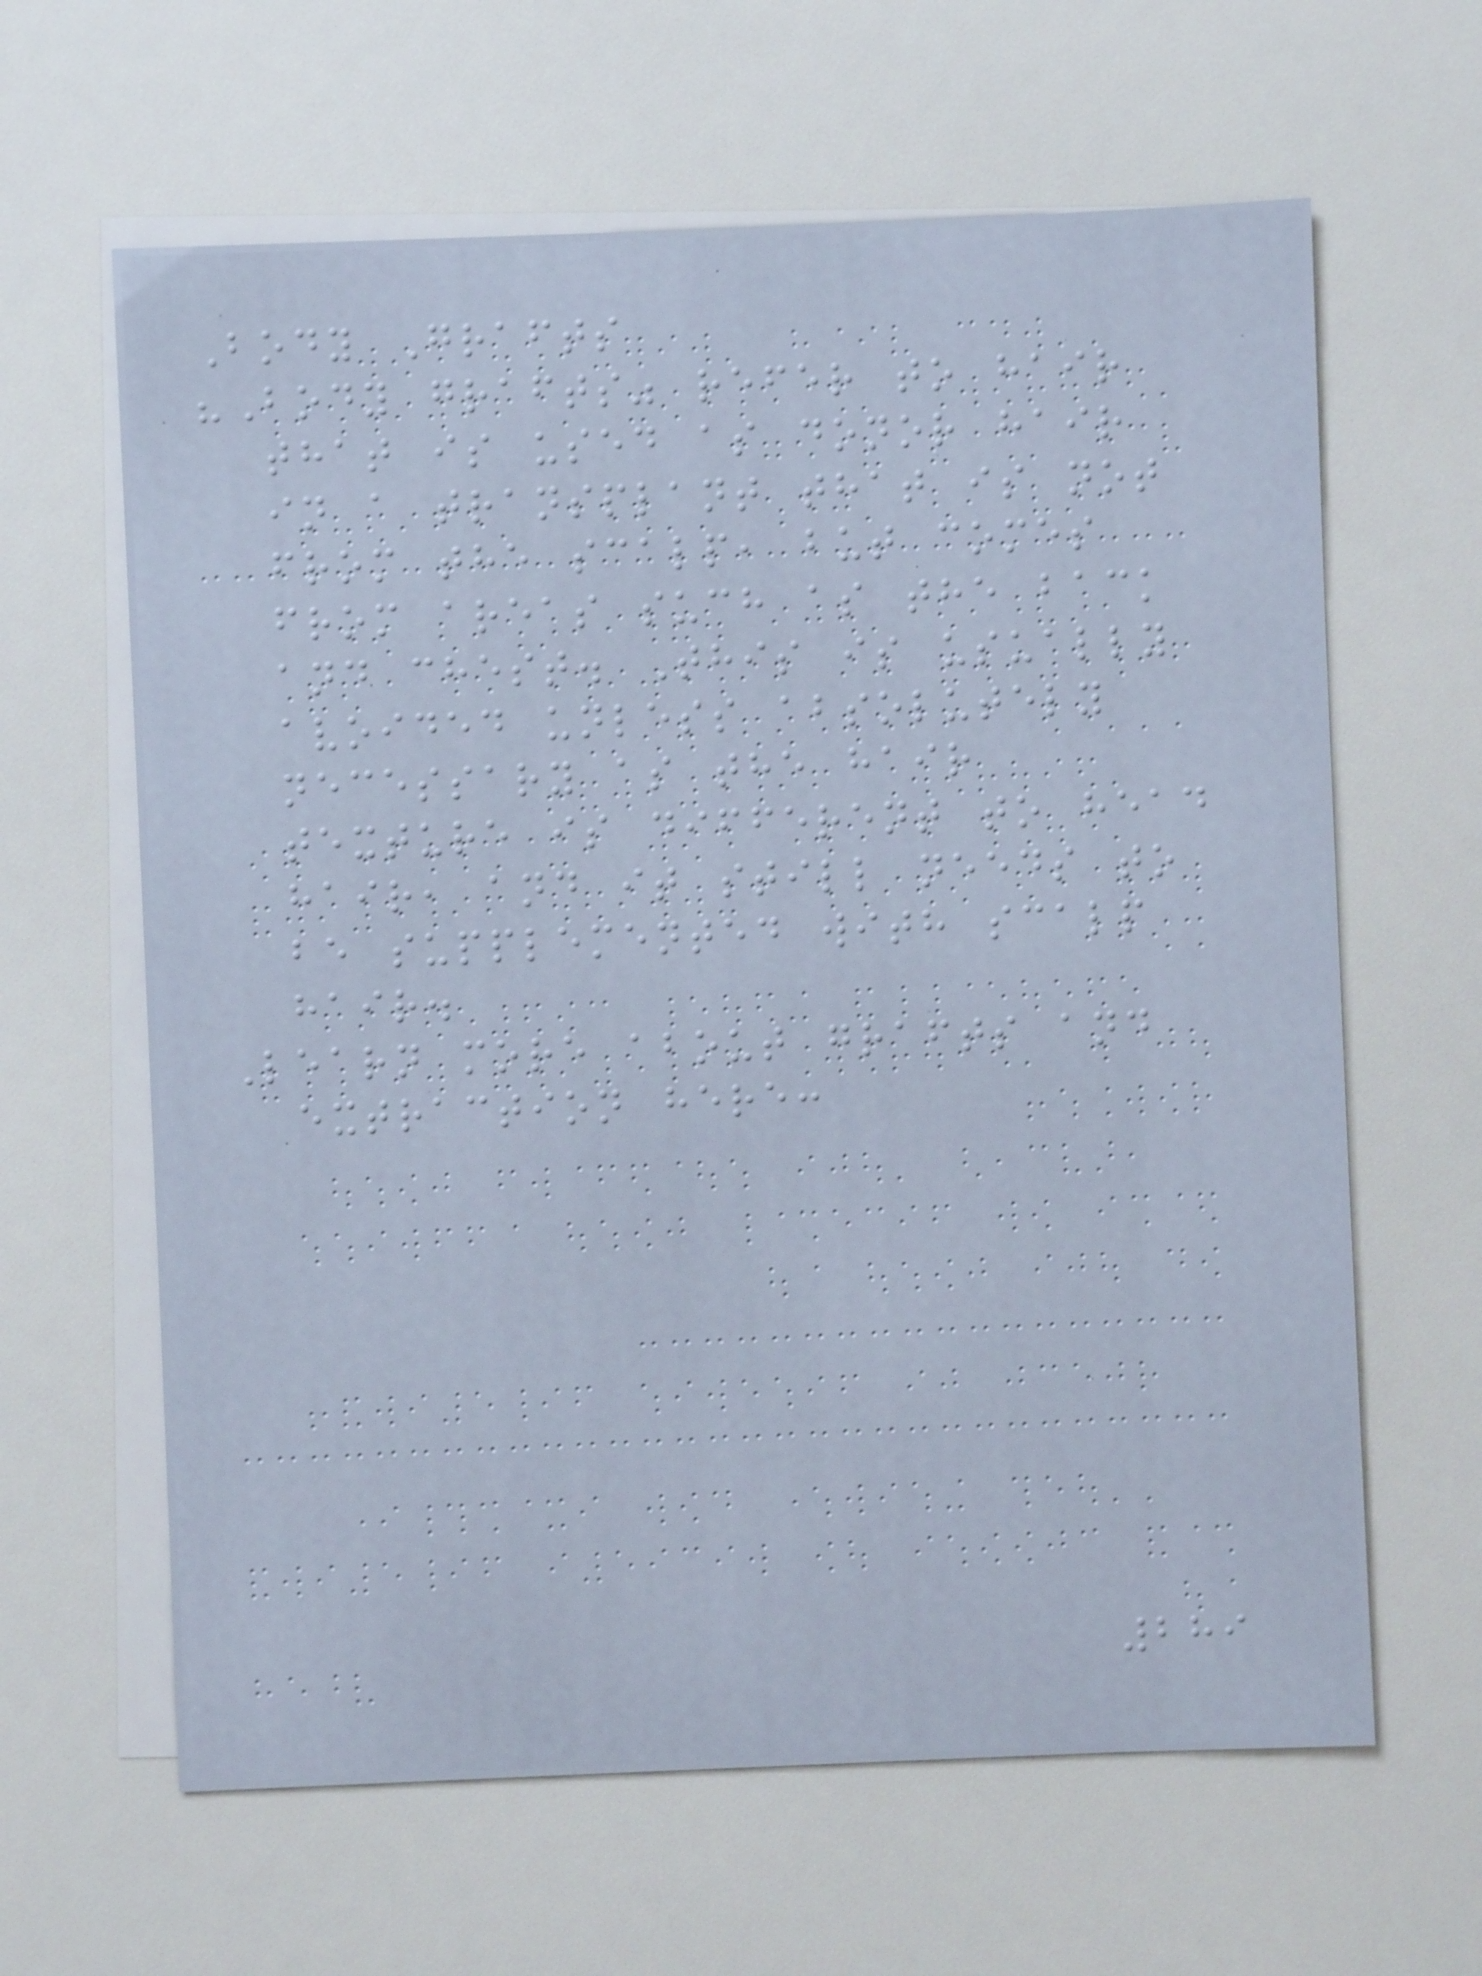Body Grafts
"Body grafts" refer to hair
that is used as donor hair
in a transplant that is not
from the scalp, but comes
from areas such as the back
and chest. This is usually
avoided unless absolutely
necessary as the hair
texture is different to head
hair, and it still needs to
be supplemented with scalp
hair.
Learn more about grafts and
extraction here:
289
